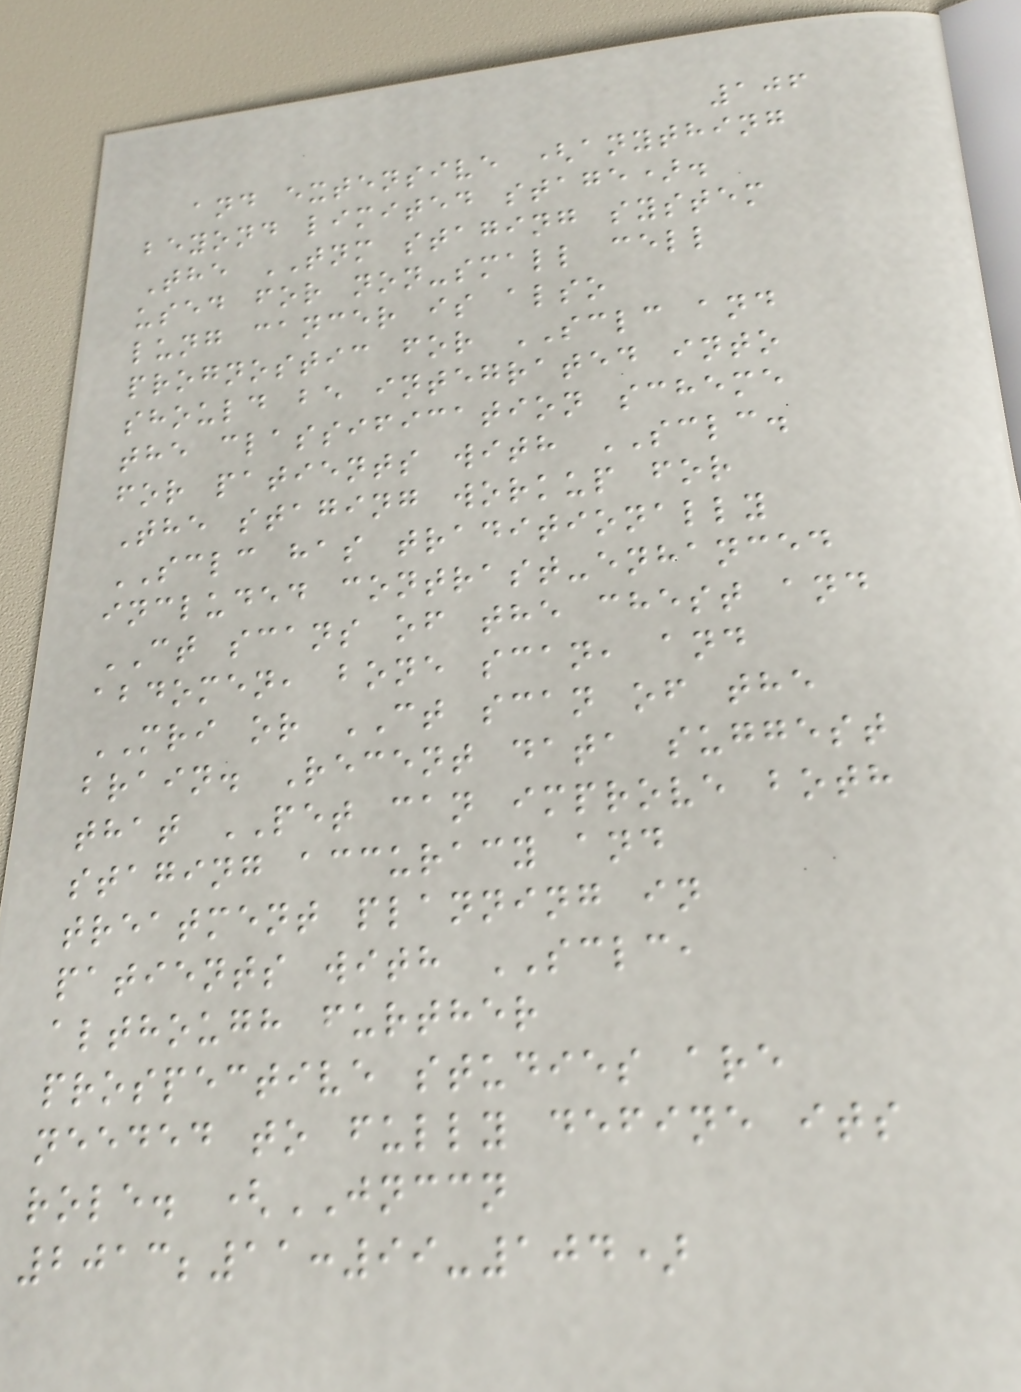106
and extensive (anything
beyond limited stage).
The TNM staging system
used for non-small cell
lung cancer is also
prognostic for SCLC and
should be integrated into
the classification scheme
for patients with SCLC.
The staging workup for
SCLC has traditionally
included contrast-enhanced
CT scans of the chest and
abdomen, bone scan, and
MRI or CT scan of the
brain. Recent data suggest
that PET can improve both
staging accuracy and
treatment planning in
patients with SCLC,
although further
prospective studies are
needed to fully define its
role. (JNCCN
2013;11:99-104)
